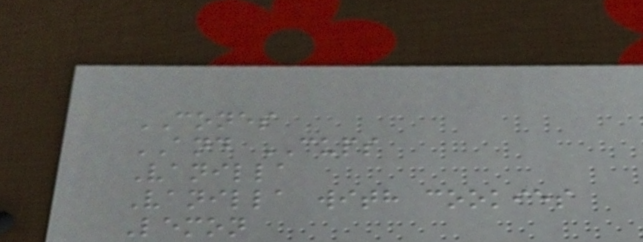CONES
AND CUPS
Vanilla
Vanilla with cookies
Lemon
